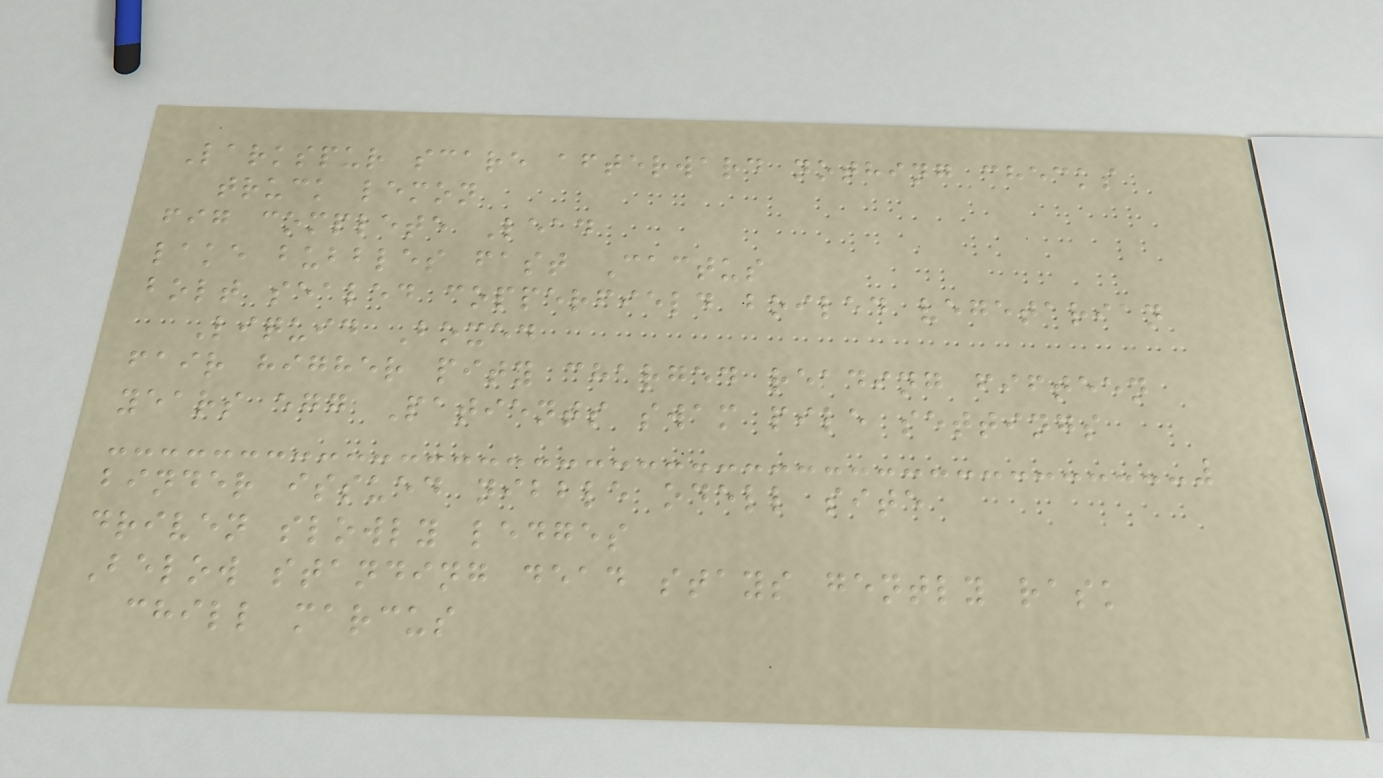Larkspur scare afterward nothing checks
truck lemon
fig complete Lead
lake bubbles fast Cactus
bolt sealed copperfield boiled vegetarian
Liquid Boxed
fair higher pity charged reading fifteen
years egg Patients swam pile settings
binder issued nibble odell site
driven slowly ledges
Below standing dead stays gently rask
chill marcus
